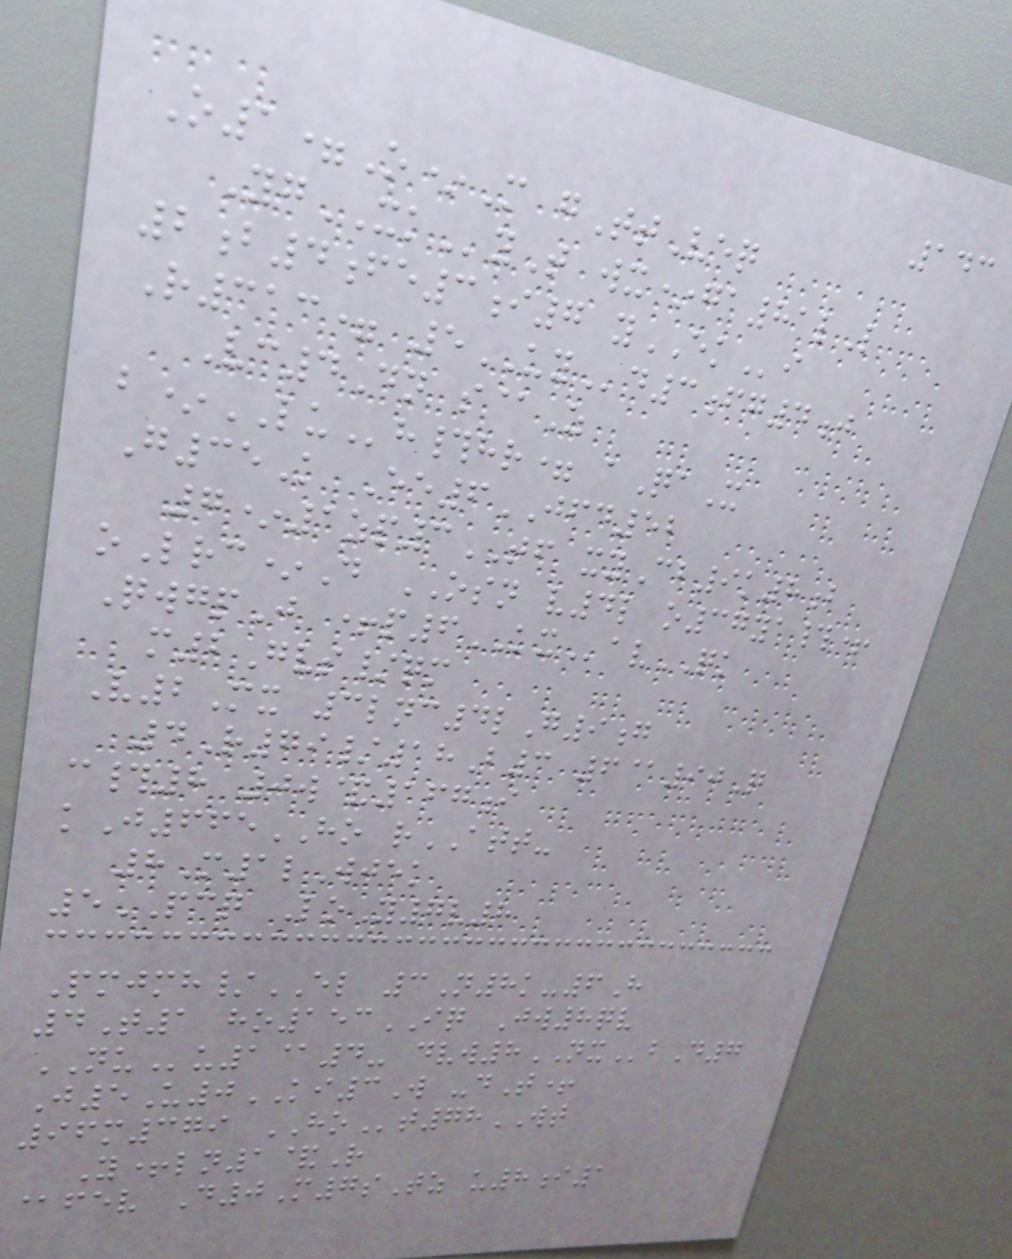143
O1=O*M gTtVeq
YgXKyT wx*ga81lL
2b4fe3i7 yEKi
R313= 5UYd3fg4j
Vc4Dn s@Z
b*LUh#hr= aQaX
G35K Ee6JFD52
7*1zp3TF xyCb9k8b
oLrc*D OSN v4l o37ya#+
QwgpJ +p6KXavQK
m2Gvs/qm
V2Mx 3lnc4lG9g
4R79/18B3 6@90Q
c#8 0w&167i
kJ665HO rATT-
8M1lWjek
5PCQ LoY7v8
Pmjmh/EL 3N8k-6H
4T1 ho153IQ Jw8qv
NUu1@4- dvw8NXbD7
J5U0KI3W -dT+
96m379 HOt78WT
Y+ln1&R
@fev D0M7sTz u8i1
